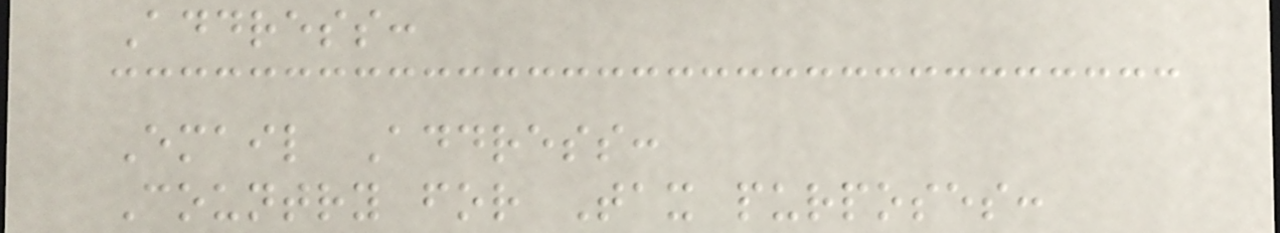Address:
Email Address:
Country for Tax purposes:
